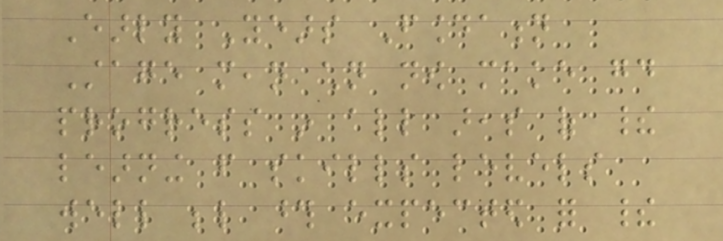Early Years Foundation
Stage mean children now make good
progress in all areas of their
learning from skills levels
well below those expected for their
